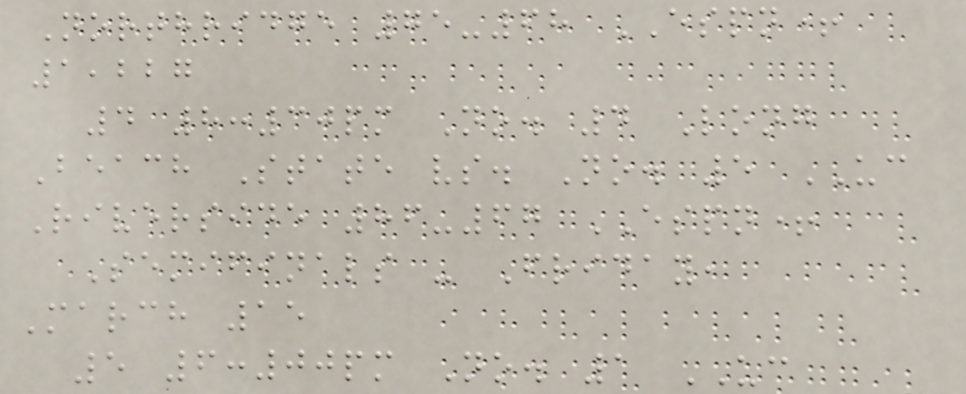Northridge 75-68 ESPN+
1,227
4 8:30pm No. 4 Long
Beach State vs. No. 5 UC
Riverside 86-67 ESPN+
Semifinals - Friday,
March 15
5 6:00pm No. 1 UC
